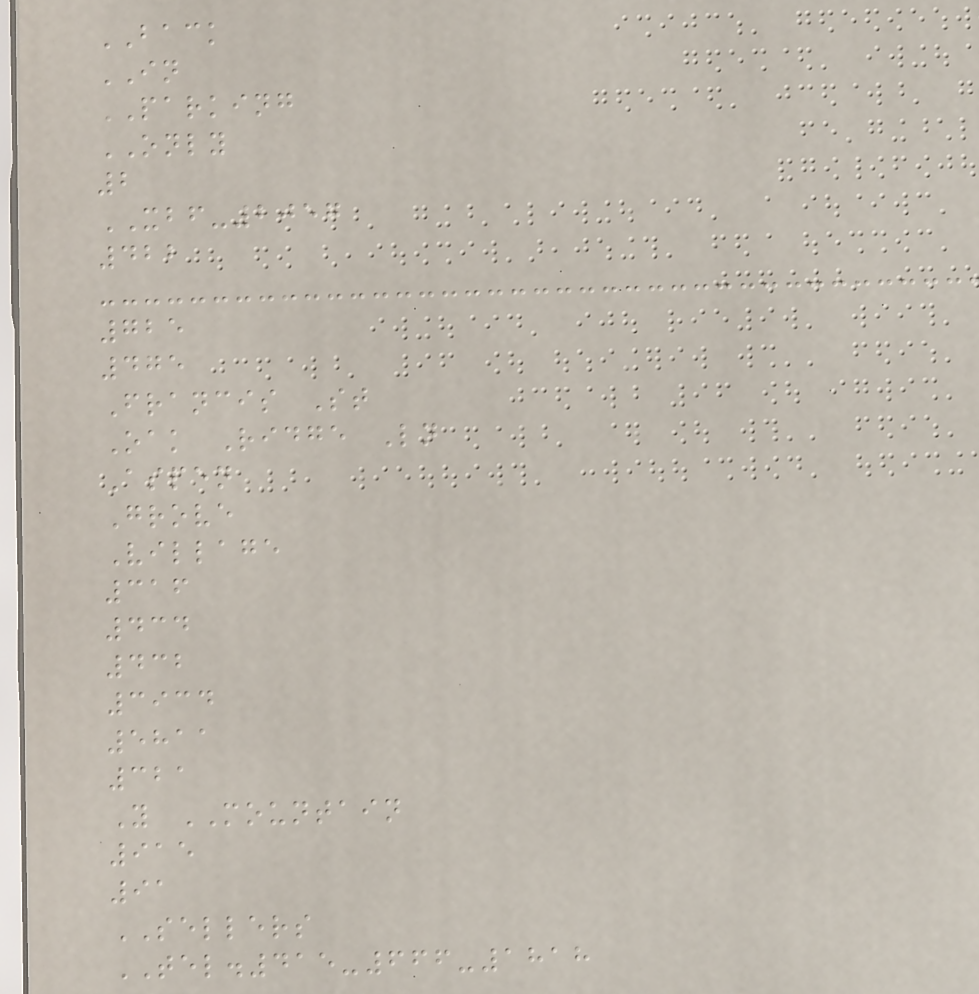BACK
IN
PARKING
ONLY
2
XBF-2057
422
725
475
Francis St
Oak Ridge Ln
Aspen
Grove
Village
316
434
432
3934
5811
321
Y MOUNTAIN
915
91
SELLERS
TEL.415-666-1818
